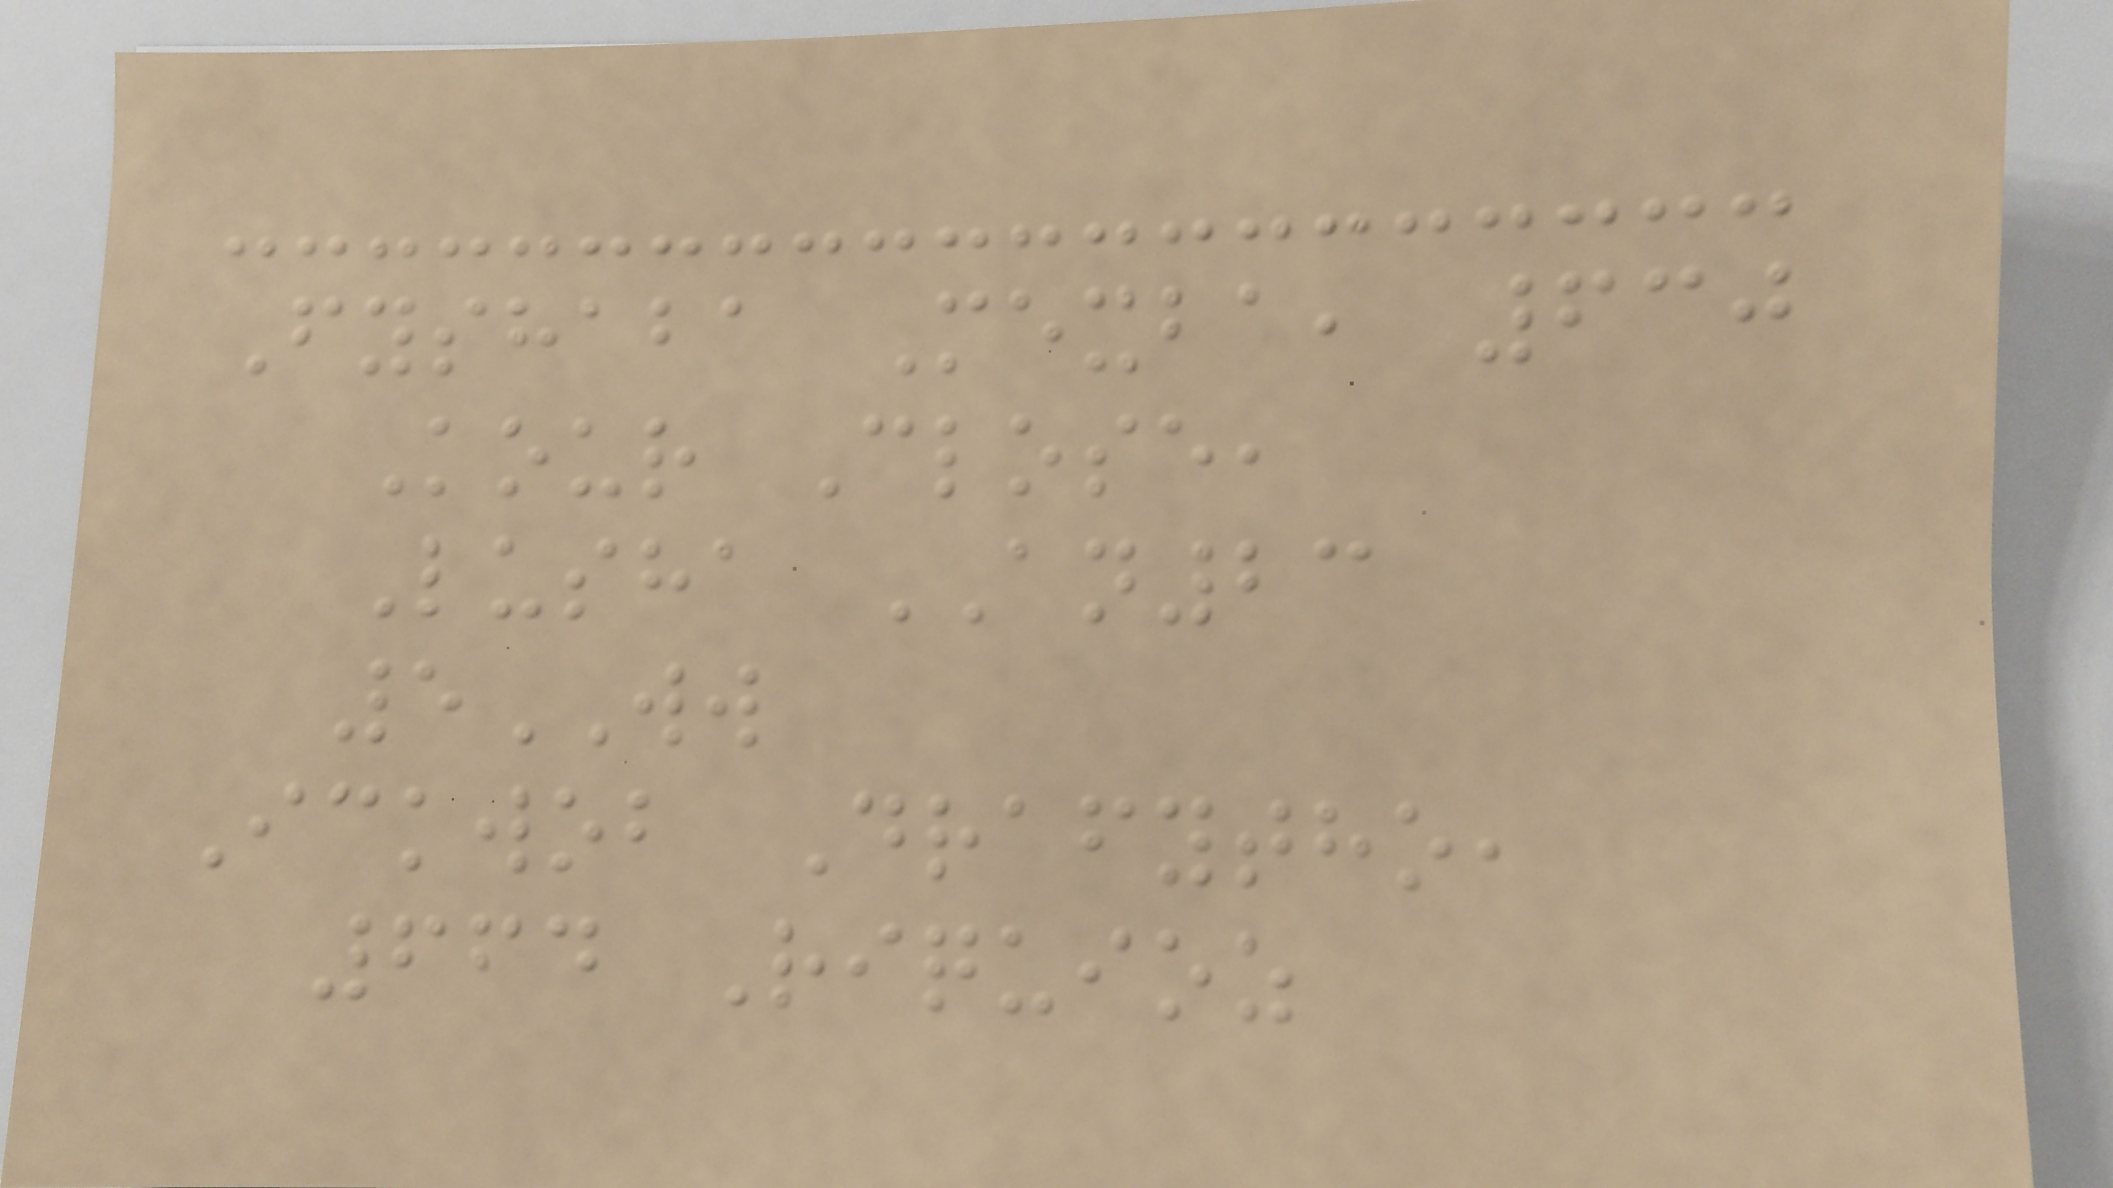Fyshaba Mexba, 630
Kour Close,
Lusha AN23
5WW
Ickwob Drafytho,
664 Riquioz
